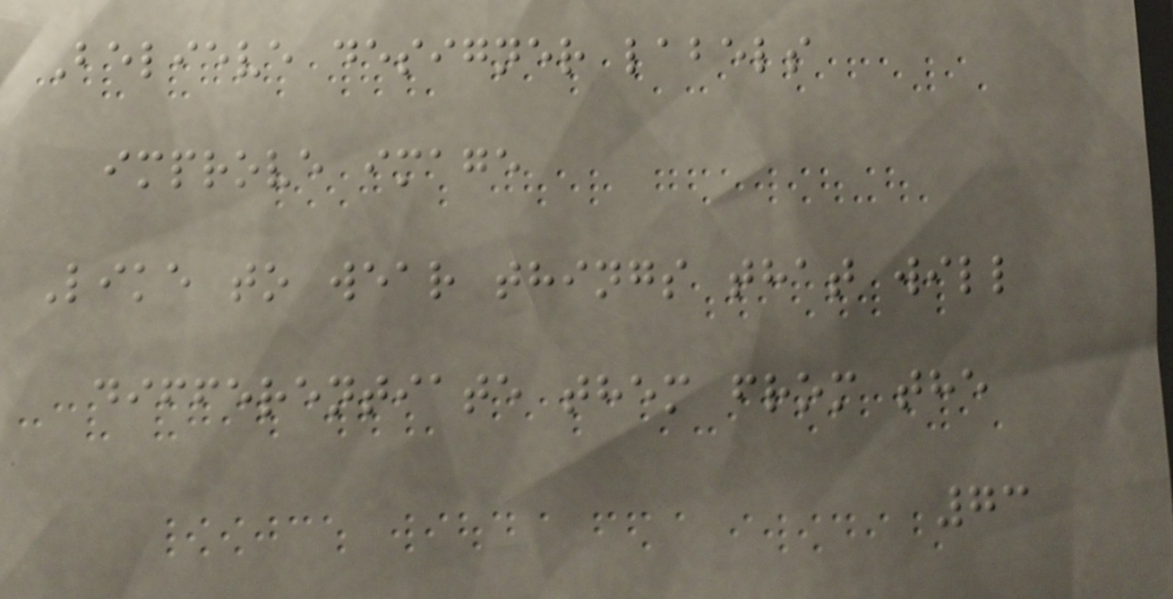Believe designer labels
improve image
Like to wear things that will
differentiate them from the
73
